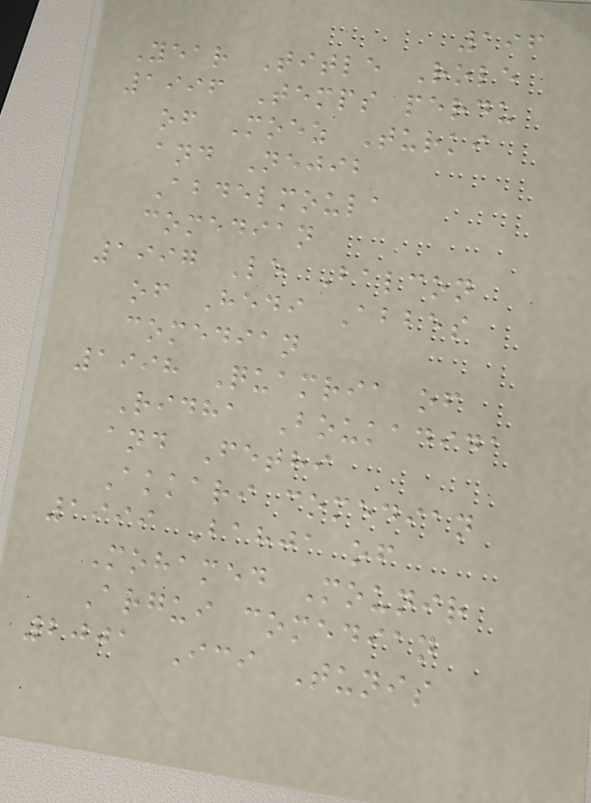196
Year Title Role
1996 Temps perdu
of Moez Turki
and Nejib
Abdelmoula
comedian
1997 Le Balcon
of Hedi Abbes
comedian
1998 Quamria of
Ridha Boukadida
and Fethi
Akkari comedian
1999 Bahja of
Mohamed Mounir
Argui comedian
2001 Ici Tunis
